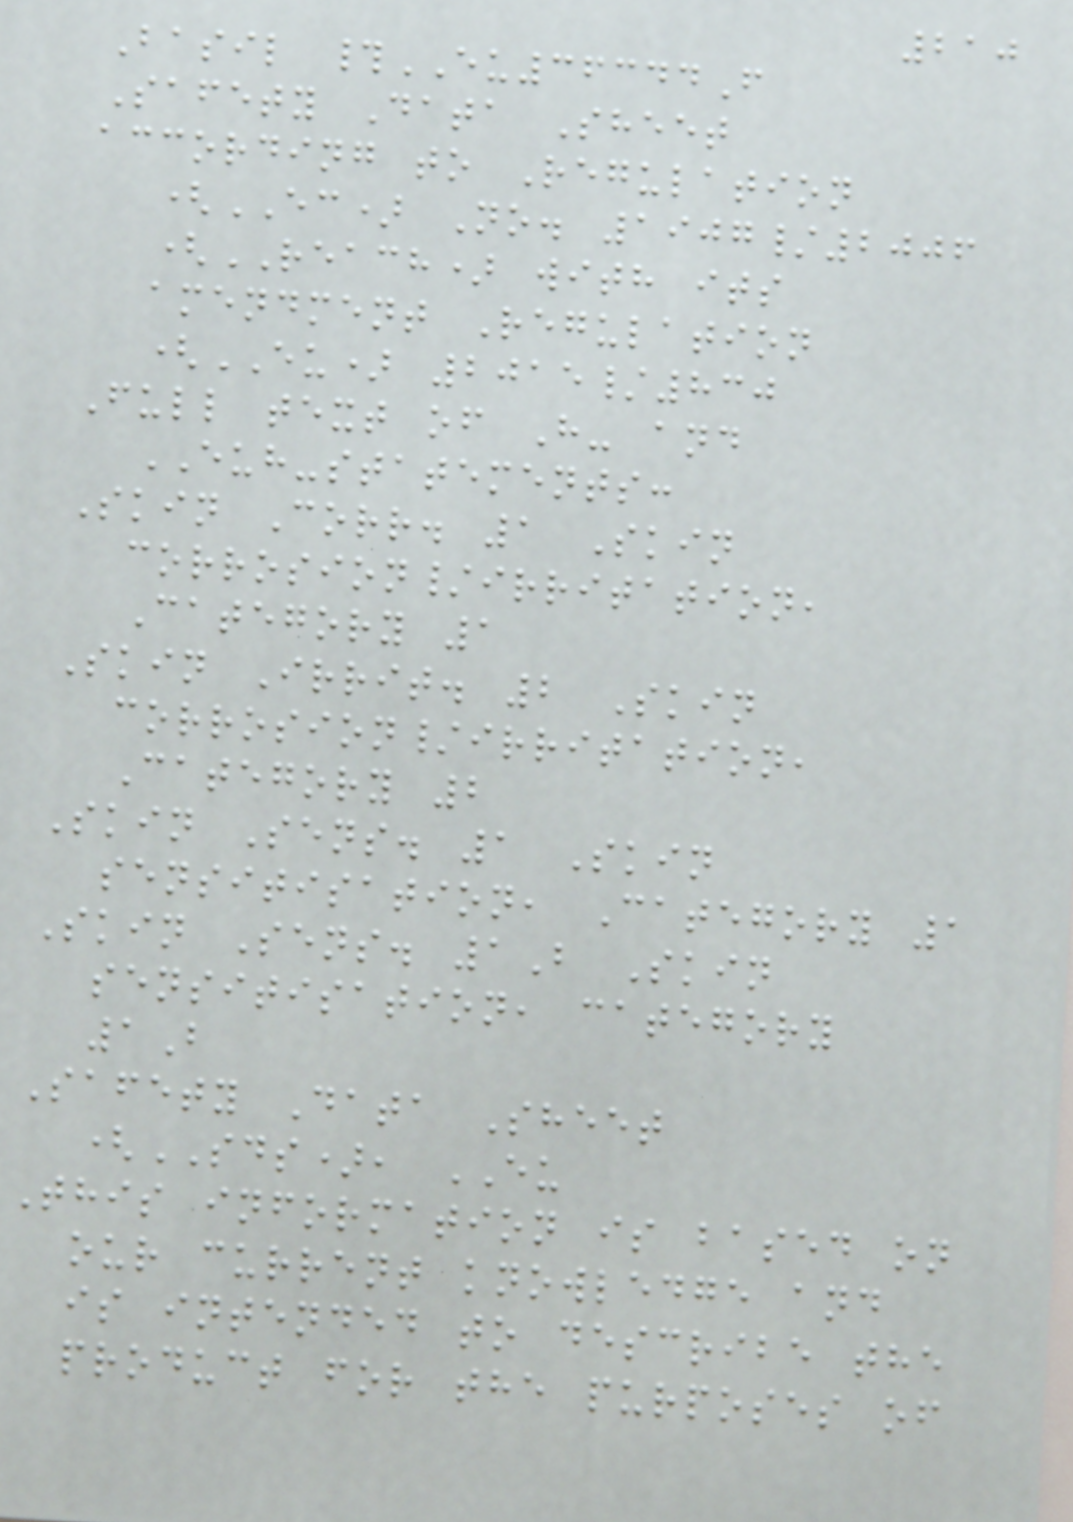210
Basil #EU36344F
Safety Data Sheet
according to Regulation
(EC) No. 1907/2006
(REACH) with its
amendment Regulation
(EU) 2015/830
Full text of H- and
EUH-statements:
Skin Corr. 1 Skin
corrosion/irritation,
Category 1
Skin Irrit. 2 Skin
corrosion/irritation,
Category 2
Skin Sens. 1 Skin
sensitisation, Category 1
Skin Sens. 1B Skin
sensitisation, category
1B
Safety Data Sheet
(SDS), EU
This information is based on
our current knowledge and
is intended to describe the
product for the purposes of
